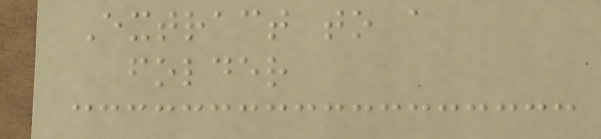Extract to a
folder
